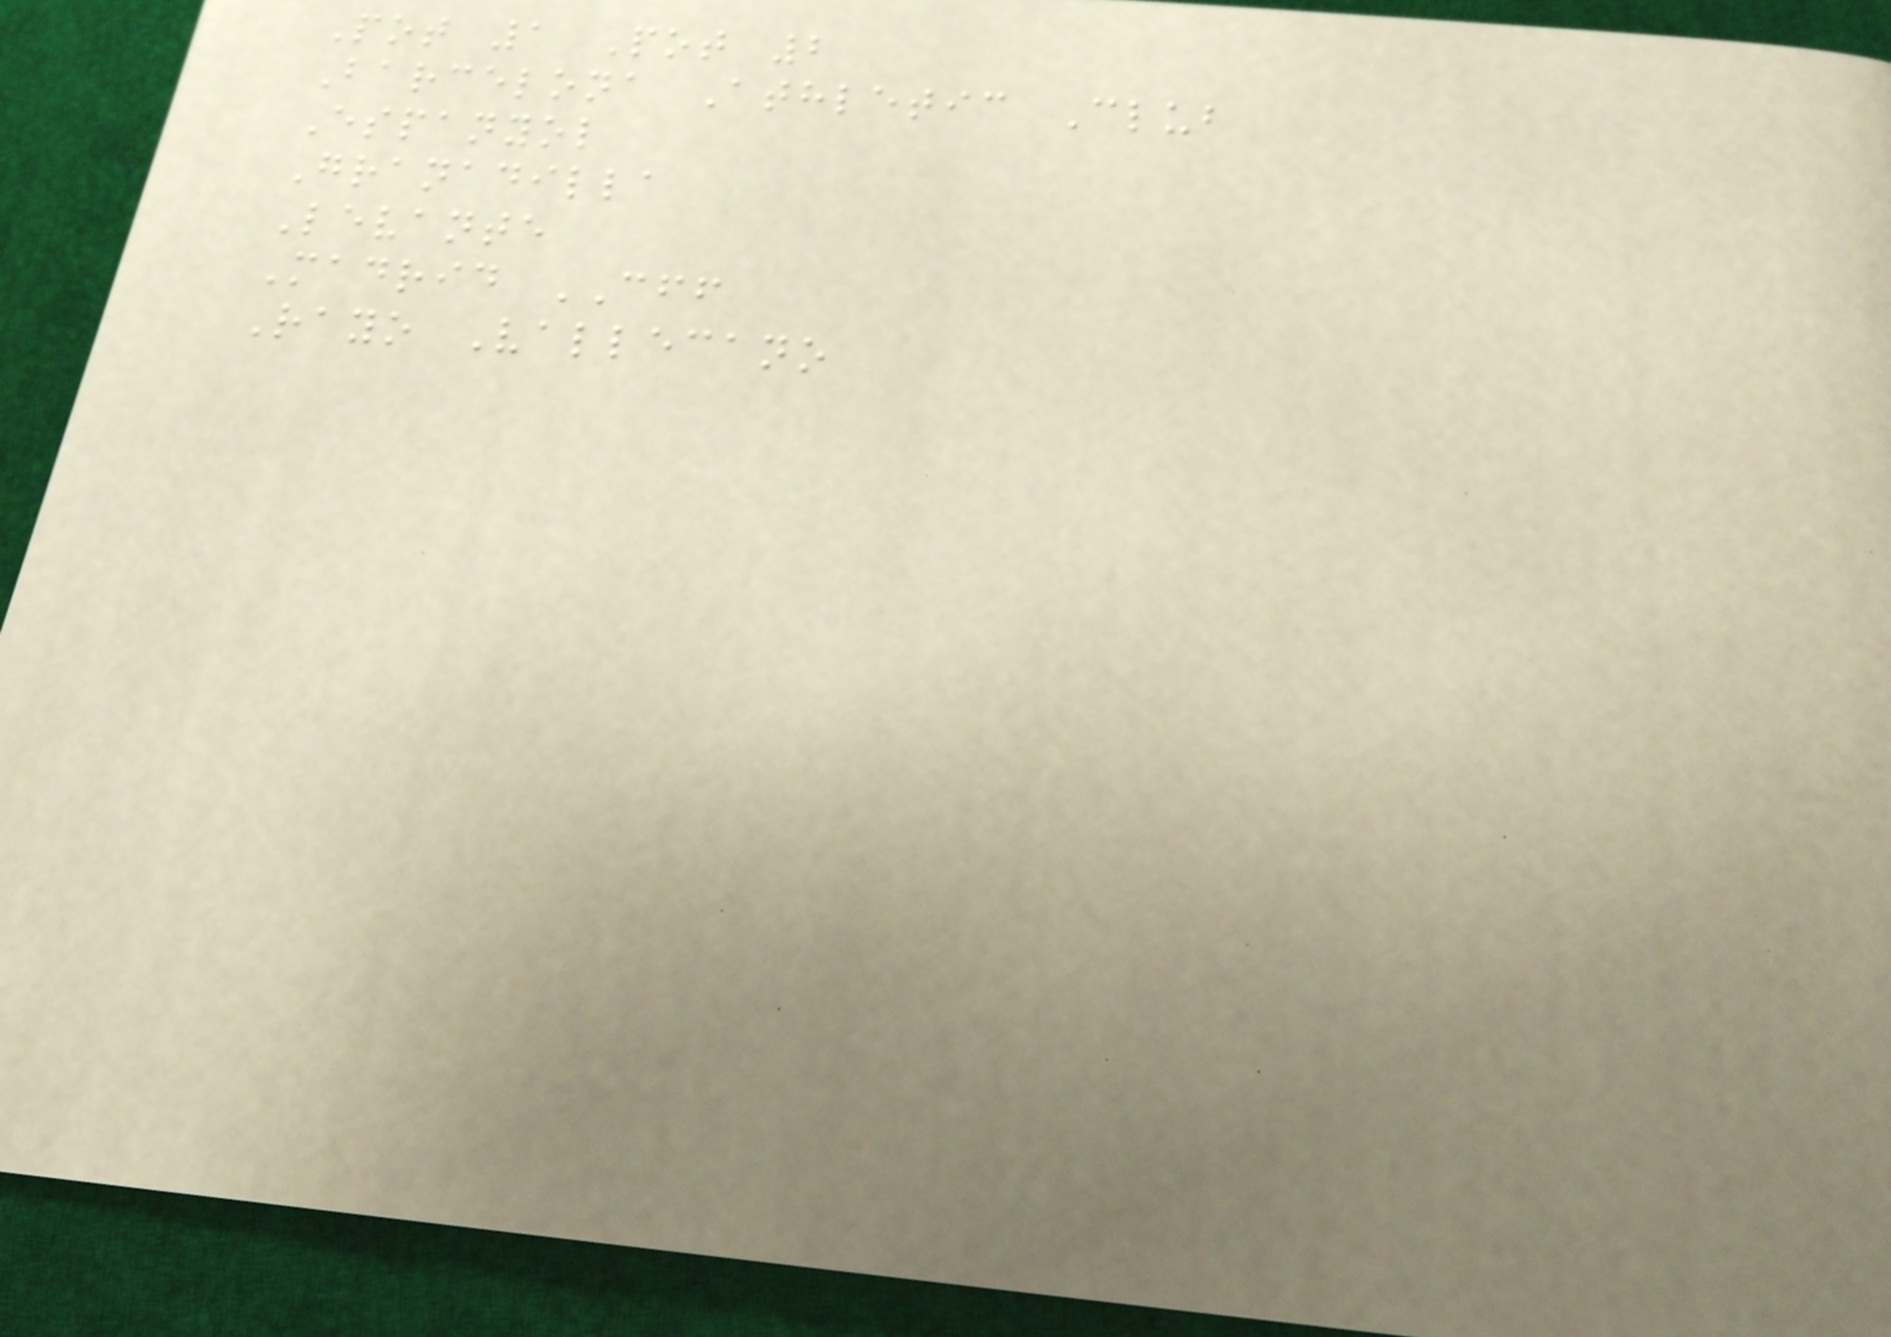Pot 1 Pot 2
Barcelona Athletic Club
Espanyol
Granadilla
Levante
Madrid CFF
Rayo Vallecano
